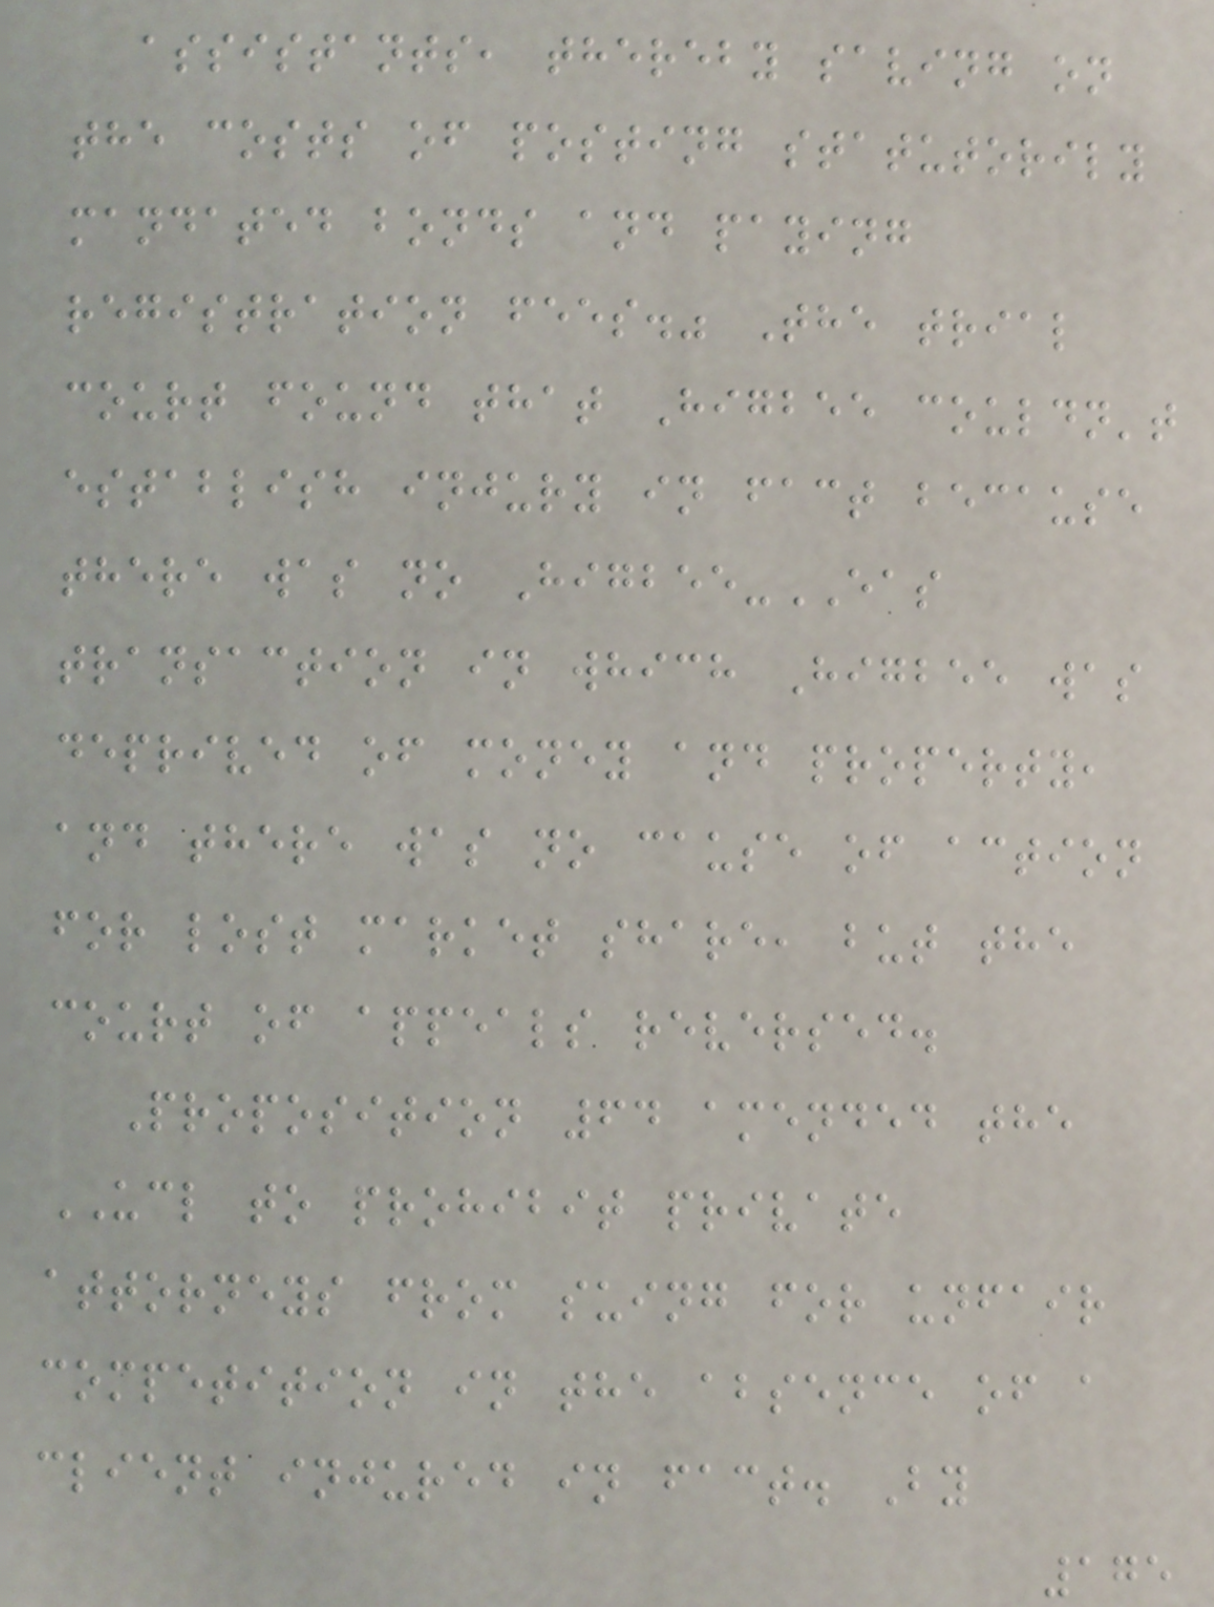assistants, thereby saving on
the costs of posting statutorily
mandated bonds and paying
registration fees." The trial
court found that Higbee couldn't
establish injury in fact because
there was no Higbee-EAS
transaction in which Higbee was
deprived of money and property,
and there was no cause of action
for lost market share, but the
court of appeals reversed.
Proposition 64 amended the
UCL to prohibit private
attorneys from suing for unfair
competition in the absence of a
client injured in fact. By
175
